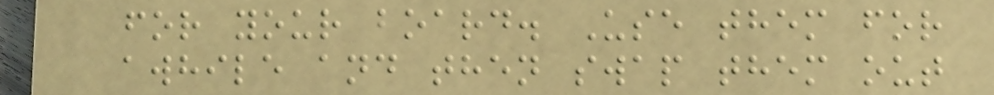for your board. Use them for
awhile and then swap them out
